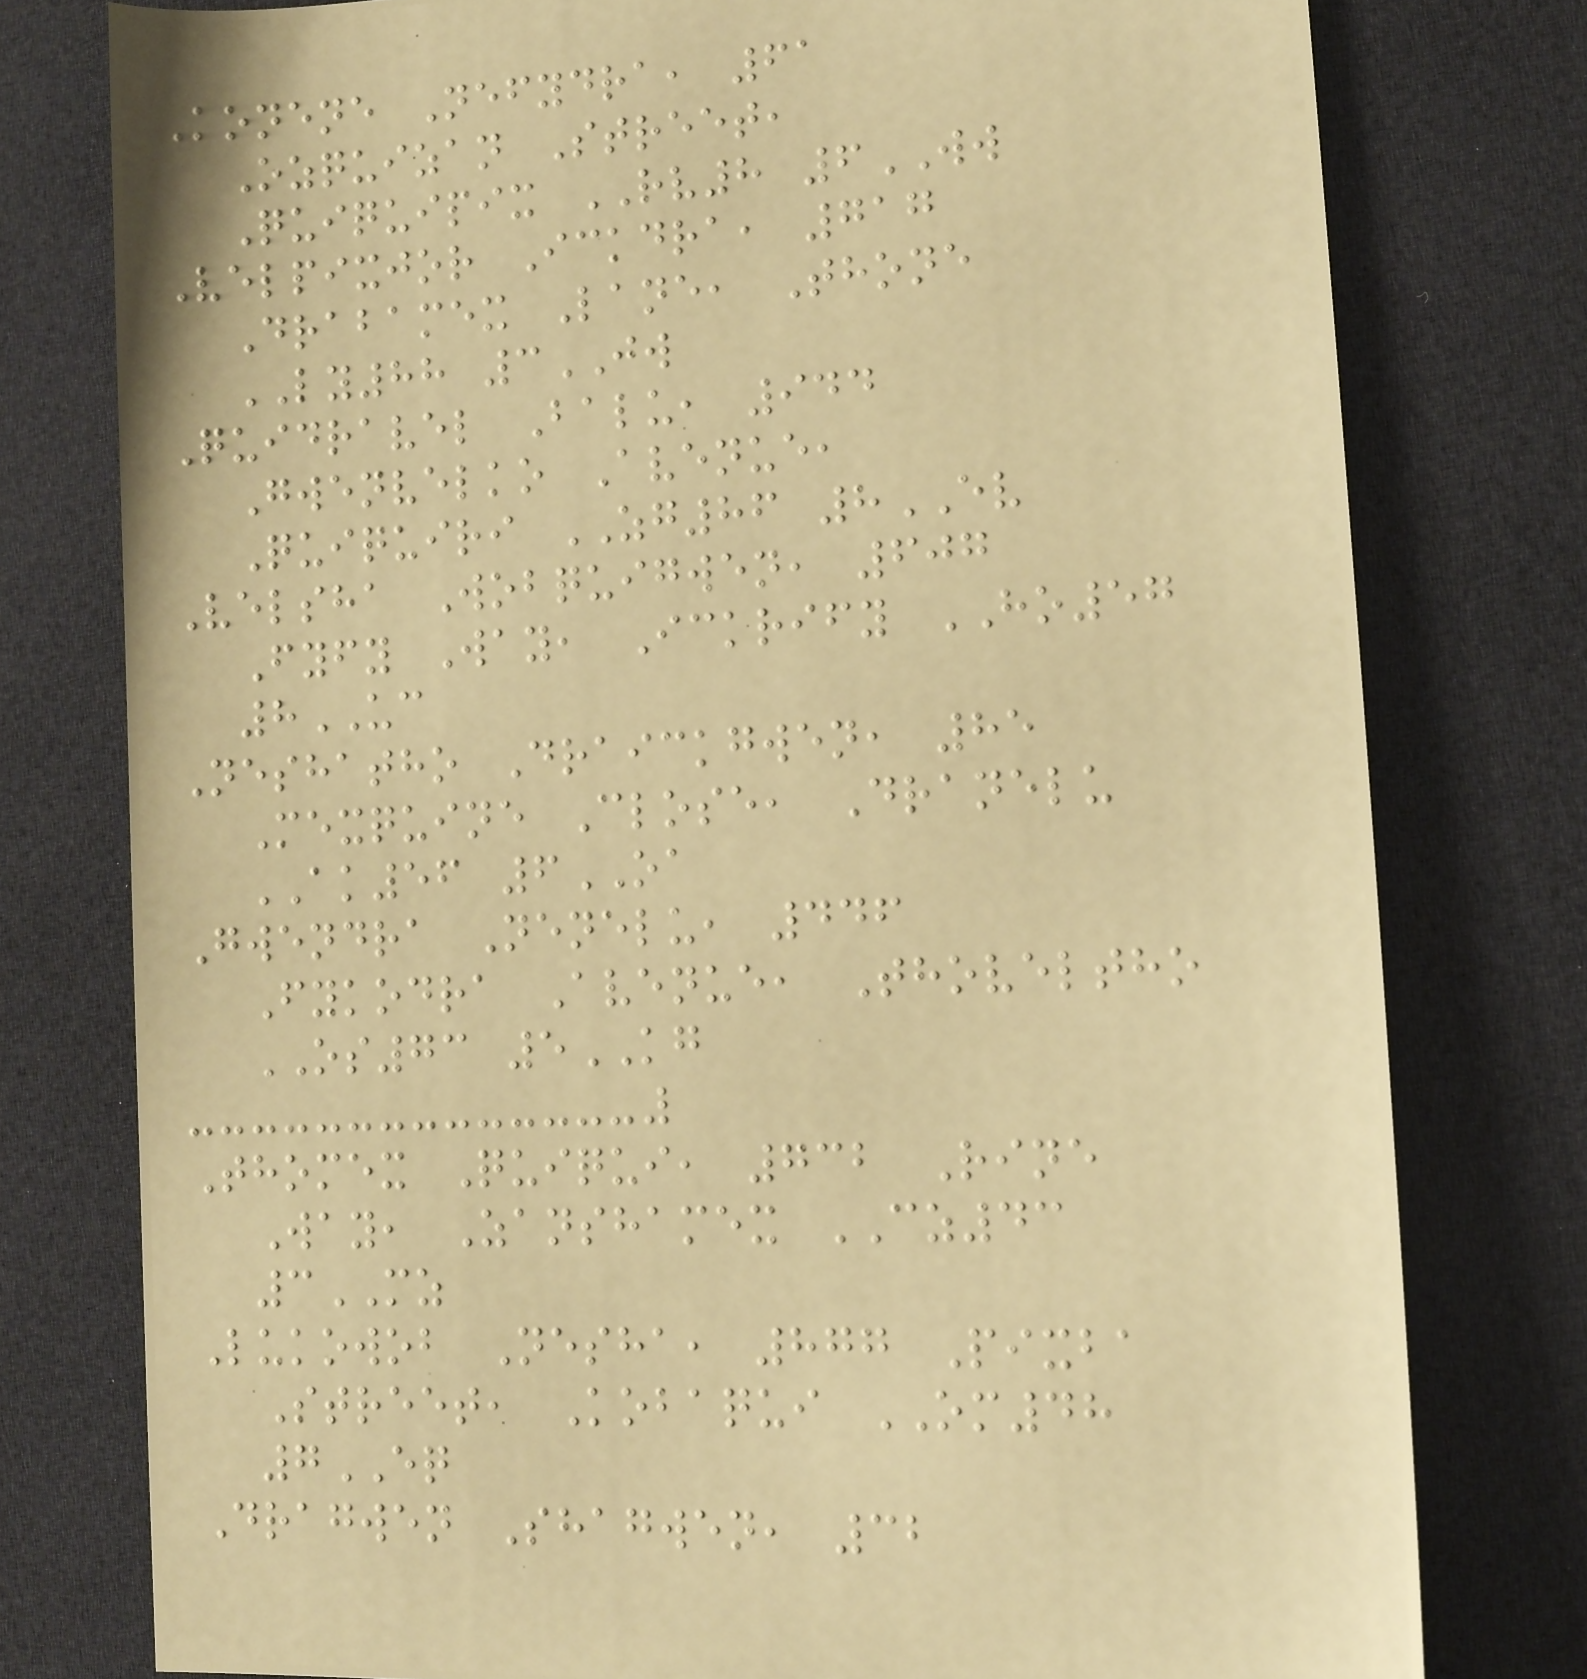Konene Nefydra, 61
Ozquizan Street,
Quiquipix RV8 6WW
Velpixjor Ickdra, 717
Drabamex Lane, Thone
LY88 3JW
Quidravel Balu, 944
Gwenvelko Avenue,
Quiquiri ZG86 8EV
Velsha Wobquigwen, 607
Fyfy Way, Ickrify HO57
8UC
Neshatho Draickgwen, 85
Mexquine Close, Dranelu
AK56 6OA
Gwendra Nenelu, 446
Fykodra Avenue, Thoveltho
OS73 5KG
Thomex Quiqui, 732 Rine
Way, Zanshamex CZ43
3MZ
Lukowob Nesha, 877 Pixba
Street, Kobaqui OM48
7EQ
Dragwen Shagwen, 32
